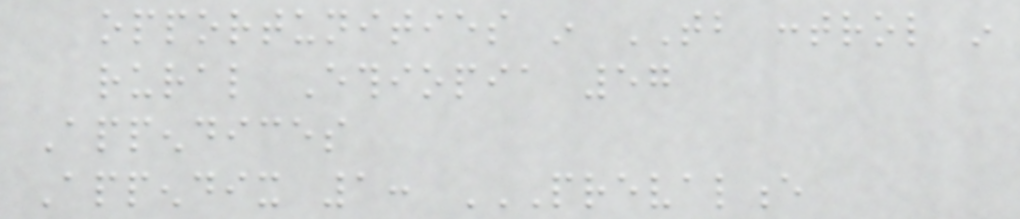opportunities in TB control in
rural Ethiopia 57
Appendices
Appendix 1: PREVALENCE
